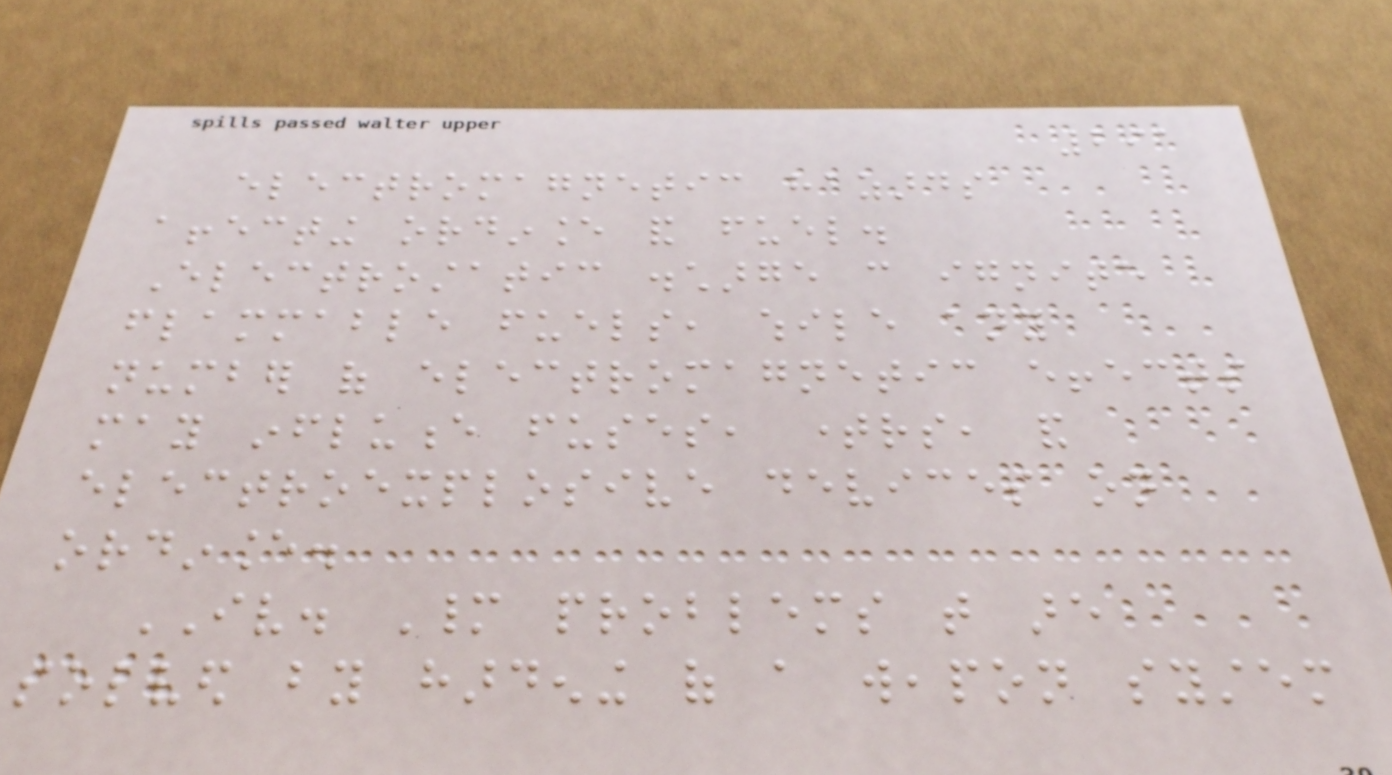291
electromagnetic hazards
affecting ordinance and fuel.
Electrostatic discharge can ignite
flammable fuels, while any
number of electromagnetic effects
may influence fuses, timers, and
electroexplosive devices on
ordinance.
IV. Many problems that are
solved by hardening of a weapon system
